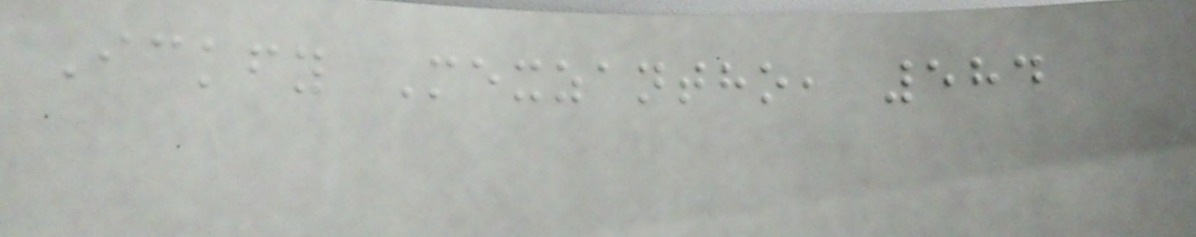Ickfy Mexzantho, 584
